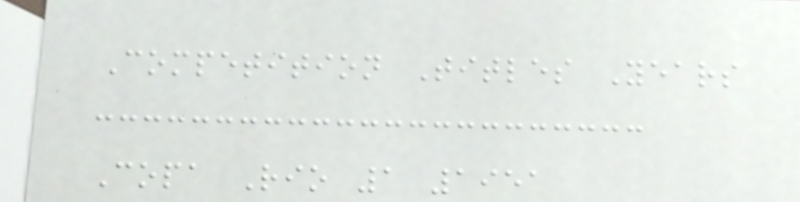Competition Titles Years
Copa Rio 1 1951
